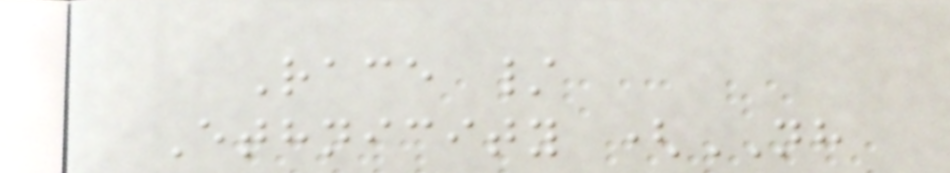Race /
Ethnicity (NH
